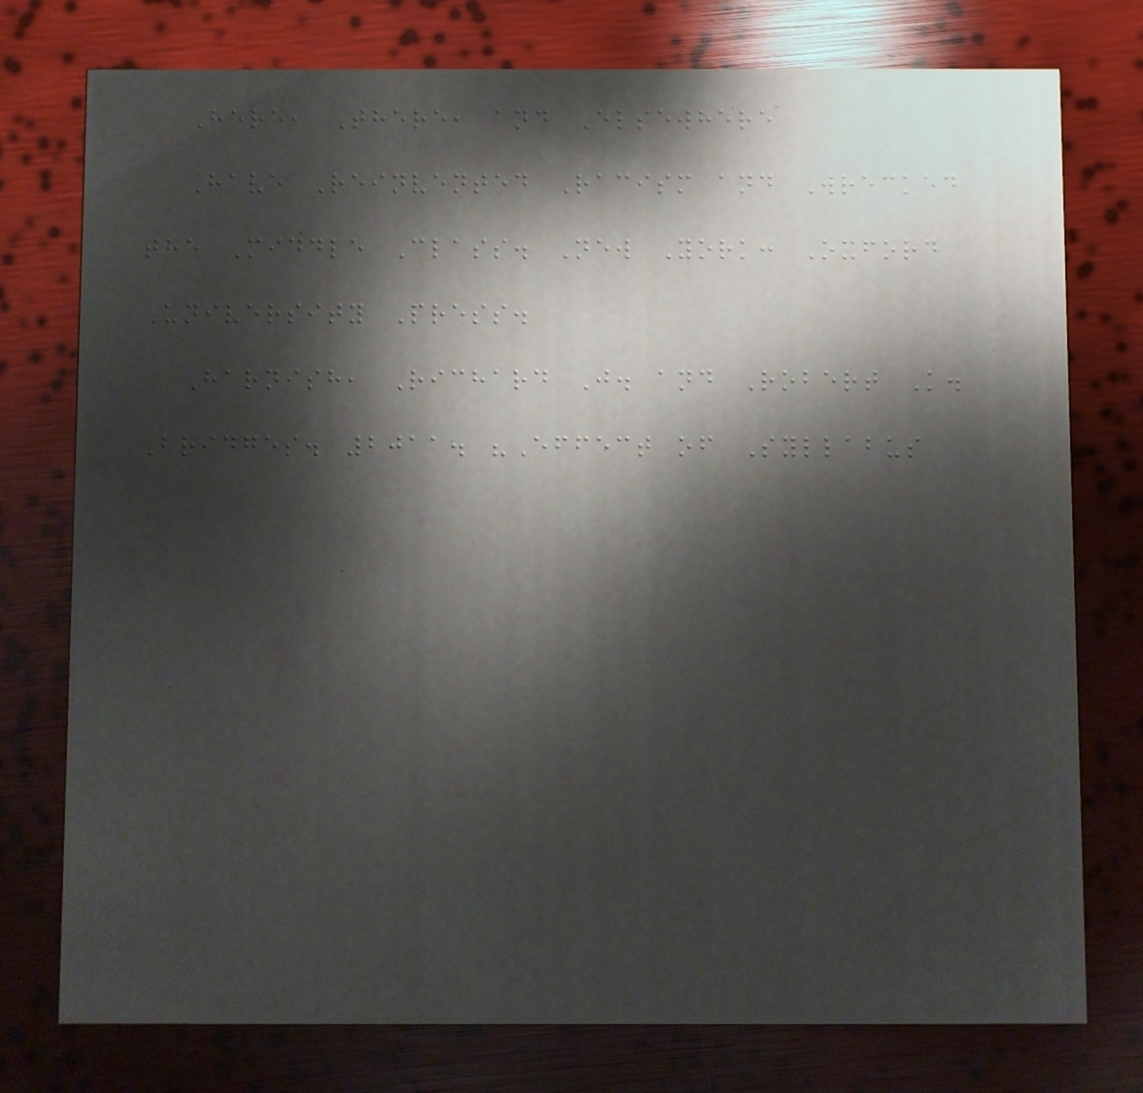Here, There, and Elsewhere
Have Reinvented Racism and Wrecked
the Middle Class. New York: Oxford
University Press.
Harnish, Richard J. and Robert K.
Bridges. 2011. "Effect of Syllabus
